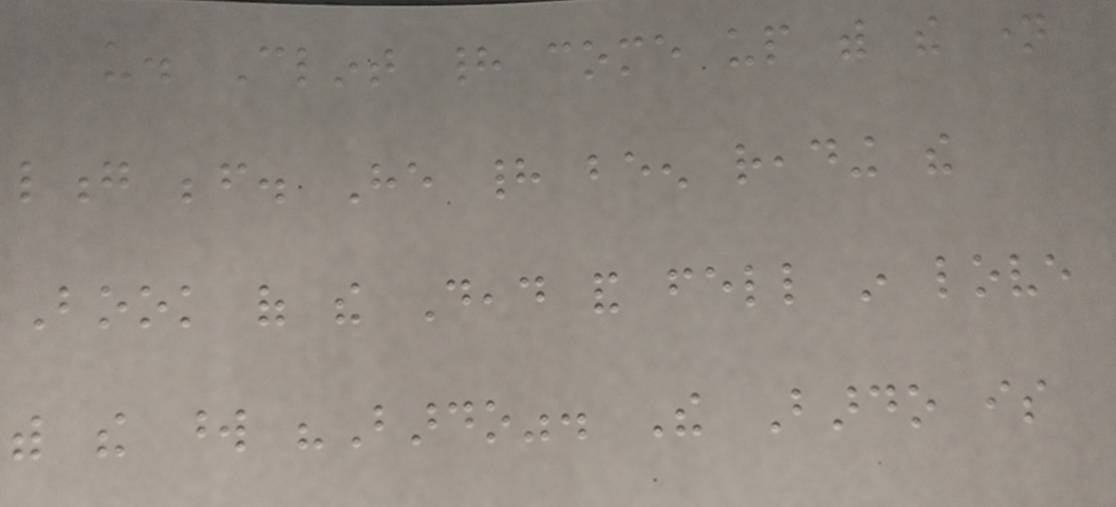us. Clint had come up with the name
long before. He had been reading the
Book of the Dead and fell in love
with the word "Bardo". The Bardo is
